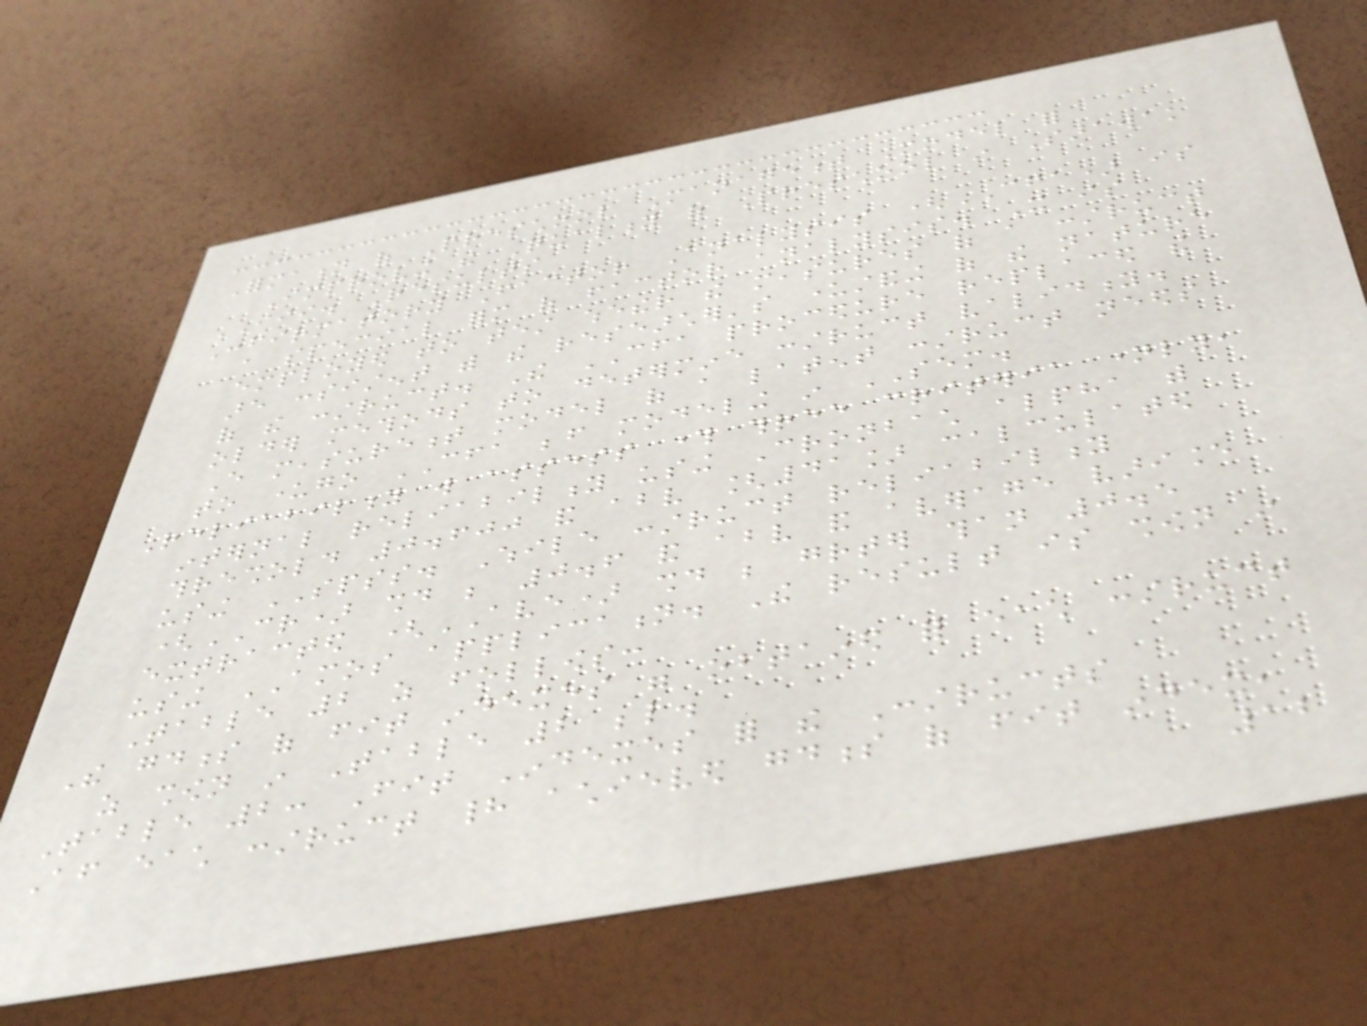Formation of Preschool Management Model for
Improving the Quality of Preschool in Sarawak
III. Results
Confirmatory Factor Analysis (CFA) is
a special form of factor analysis. It is
employed to test whether the measures of a construct
are consistent with the researcher's understanding of the nature
of the construct. The CFA procedure replaced the
older methods to determine construct validity.
Every measurement model of a latent construct needs
to undergo CFA before modeling in SEM.
Reliability will assess through three criteria namely,
internal reliability using Cronbach alpha with
threshold 0.600 and above [41] calculated
using SPSS. While construct reliability
(CR) should be 0.6 and above and average variance
extracted (AVE) should be greater than 0.5
using AMOS application. The result is shown in
Table 2 as follows:
The goodness of fit indexes were obtained for each construct
as shown in Table 2 below.
Table 2: Fit Indexes for the Constructs
After each construct had achieved goodness of fit index,
12
